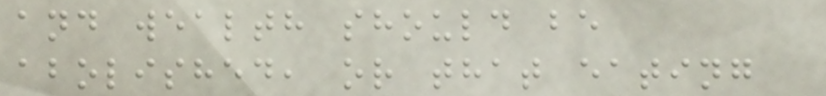and wealth should be
abolished, or that eating
